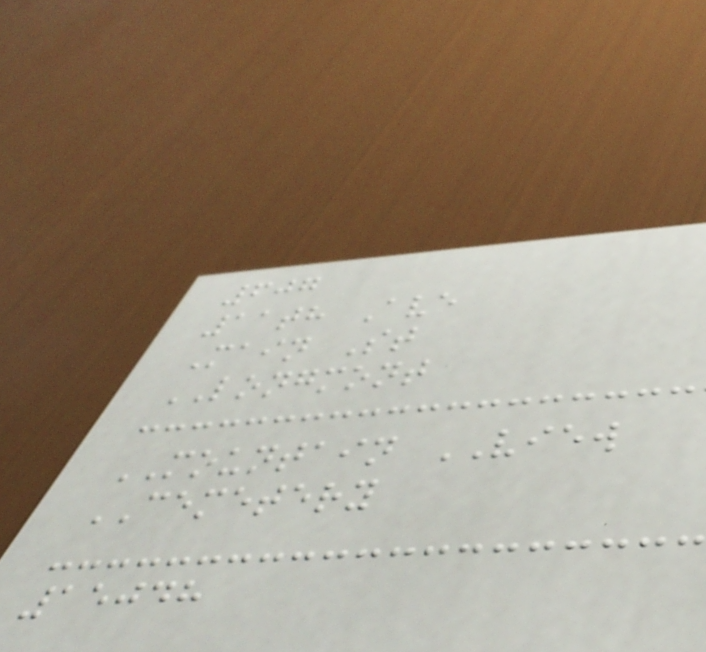607
11th Ave
Main St
LONGMONT
MOUNTAIN VIEW
CEMETERY
15048
